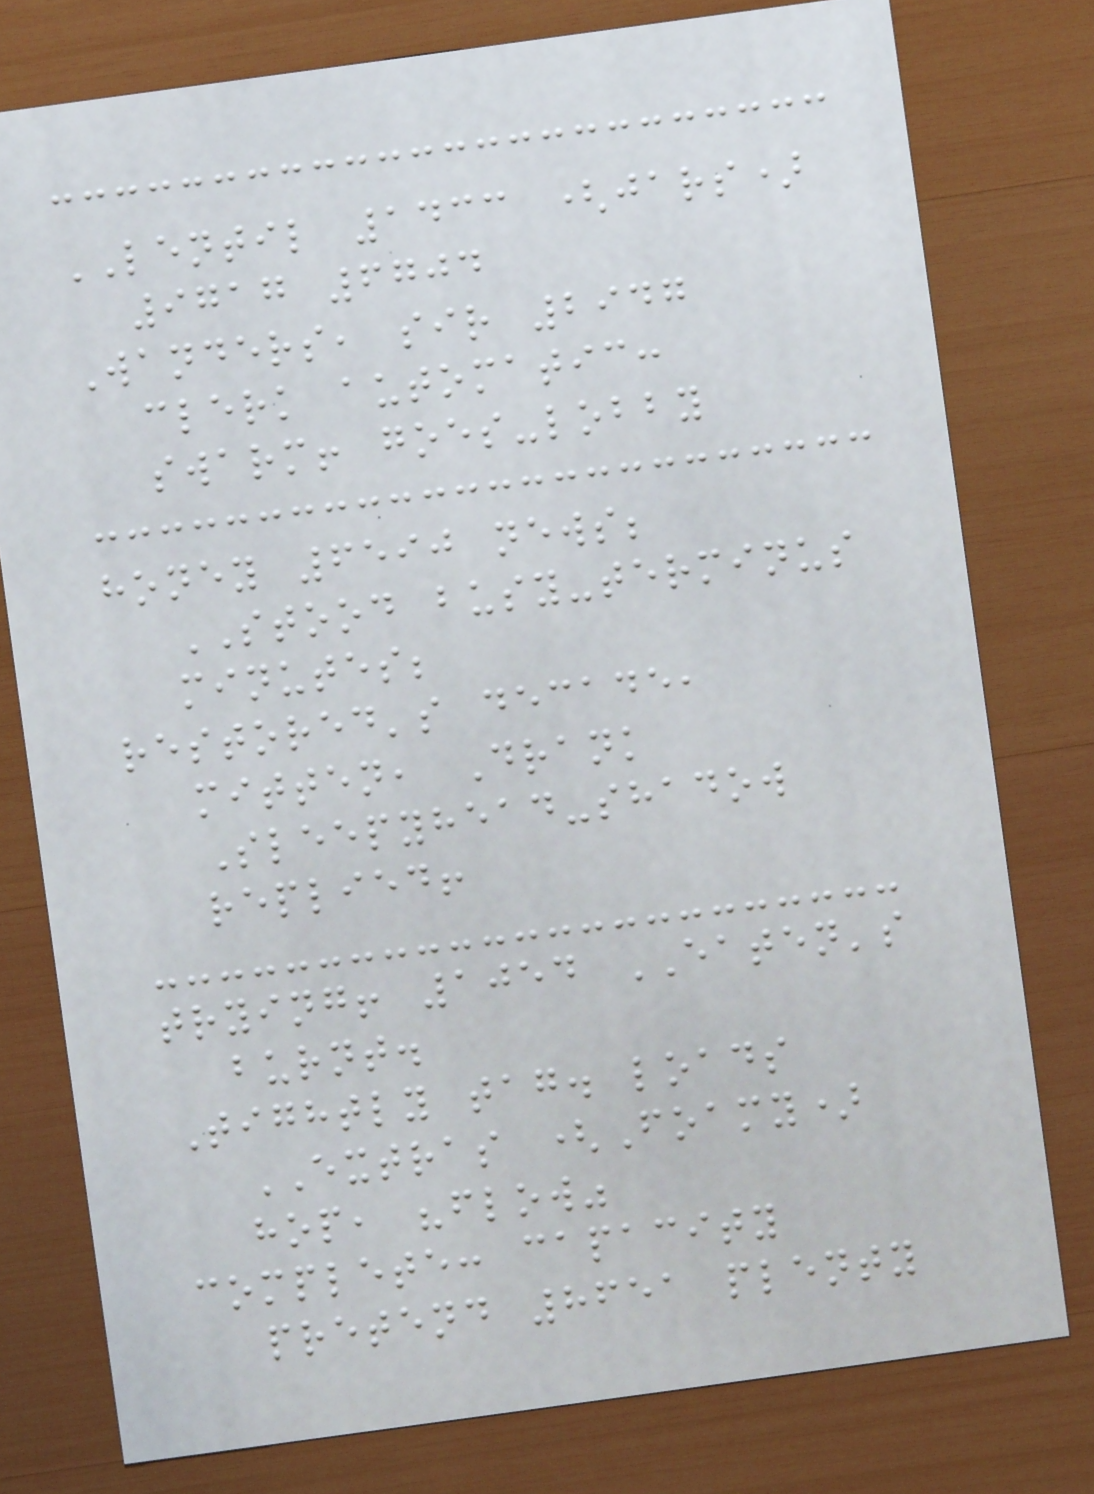LENTIL 1433 (jars)
9717 6704
Wanders, sir 2947
clerk automatic:
swarm! goes-lobby
honey 6590 news;
STOOD busy-terminus
minutes;
restored's decade,
mitten, Drank
Sleepyhead-shadow
replied!
trying! 1054 EATEN's
burnt.
Tightly tag. loads
EXTRAS (Foamy)
hop, "flow"
complete: capacity
pretend 8651 plenty
